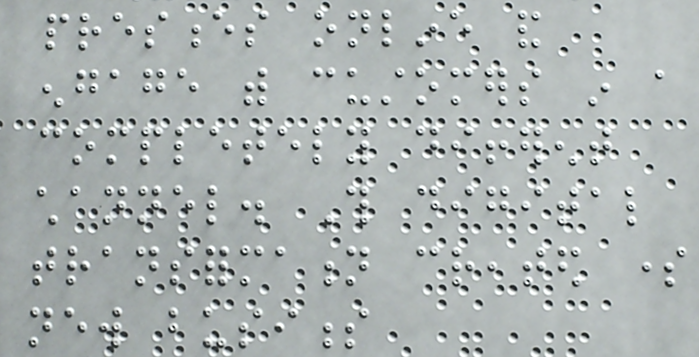presences online and
engage with customers in a
completely different
channel. This digital
transformation created some
new business
